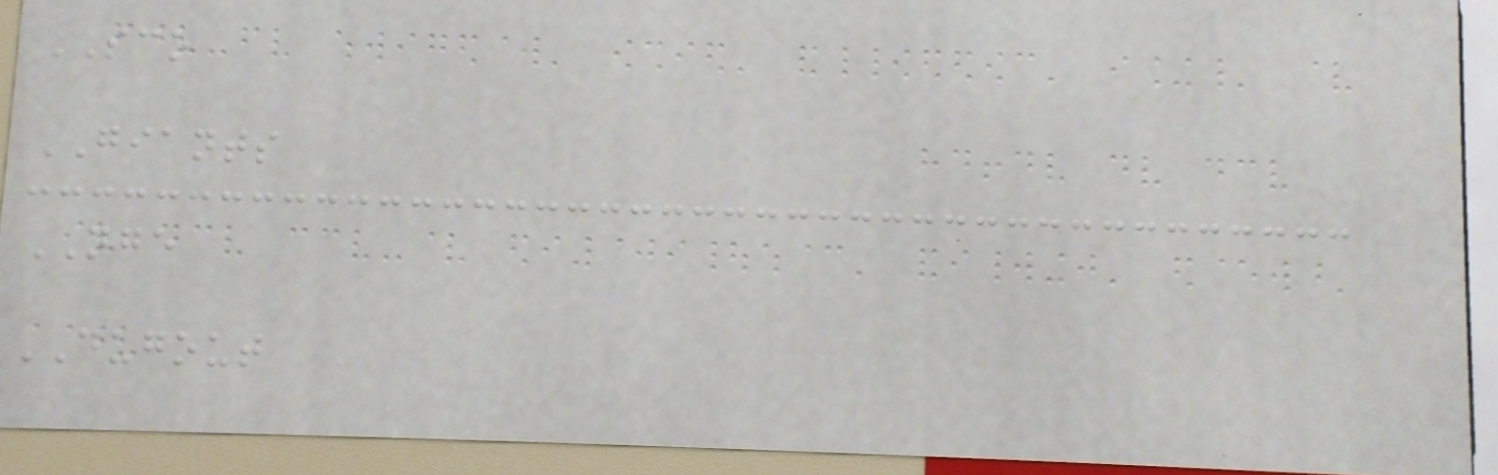SCO
GIANTS
NGE
DUGOUT
